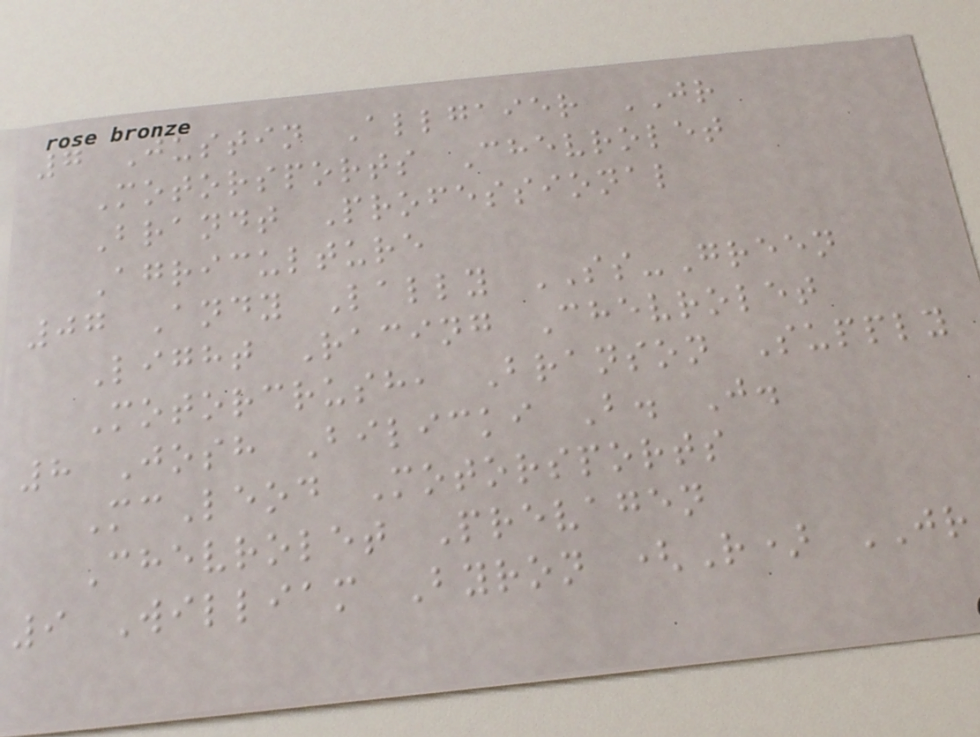7 Justin Allgaier JR
Motorsports Chevrolet
Brandt Professional
Agriculture
07 Andy Lally SS-Green
Light Racing Chevrolet
Motorcrush, Branson Supply
8 Josh Bilicki B. J.
McLeod Motorsports
Chevrolet Prevagen
9 William Byron (R) JR
